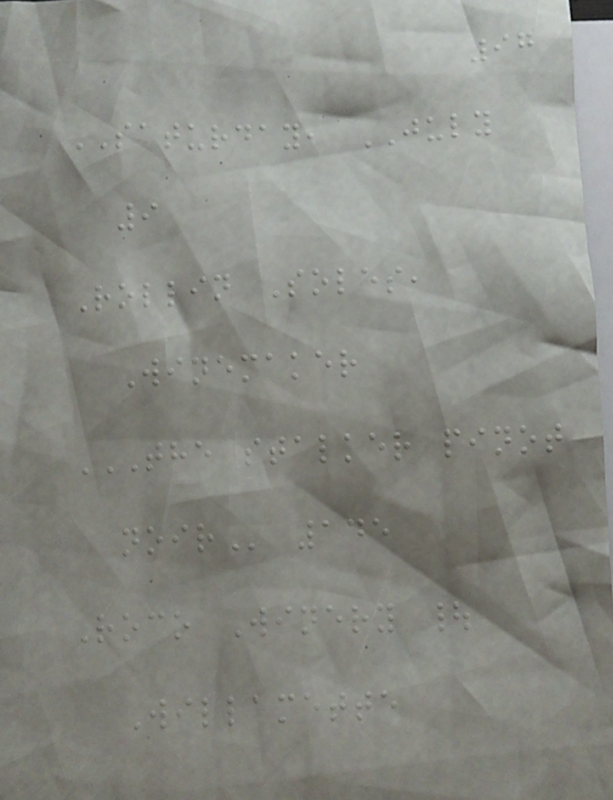97
SATURDAY, JULY
9
Rollin Soles,
Winemaker
THE STALKER PINOT
NOIR 145
Roco Winery |
Willamette
